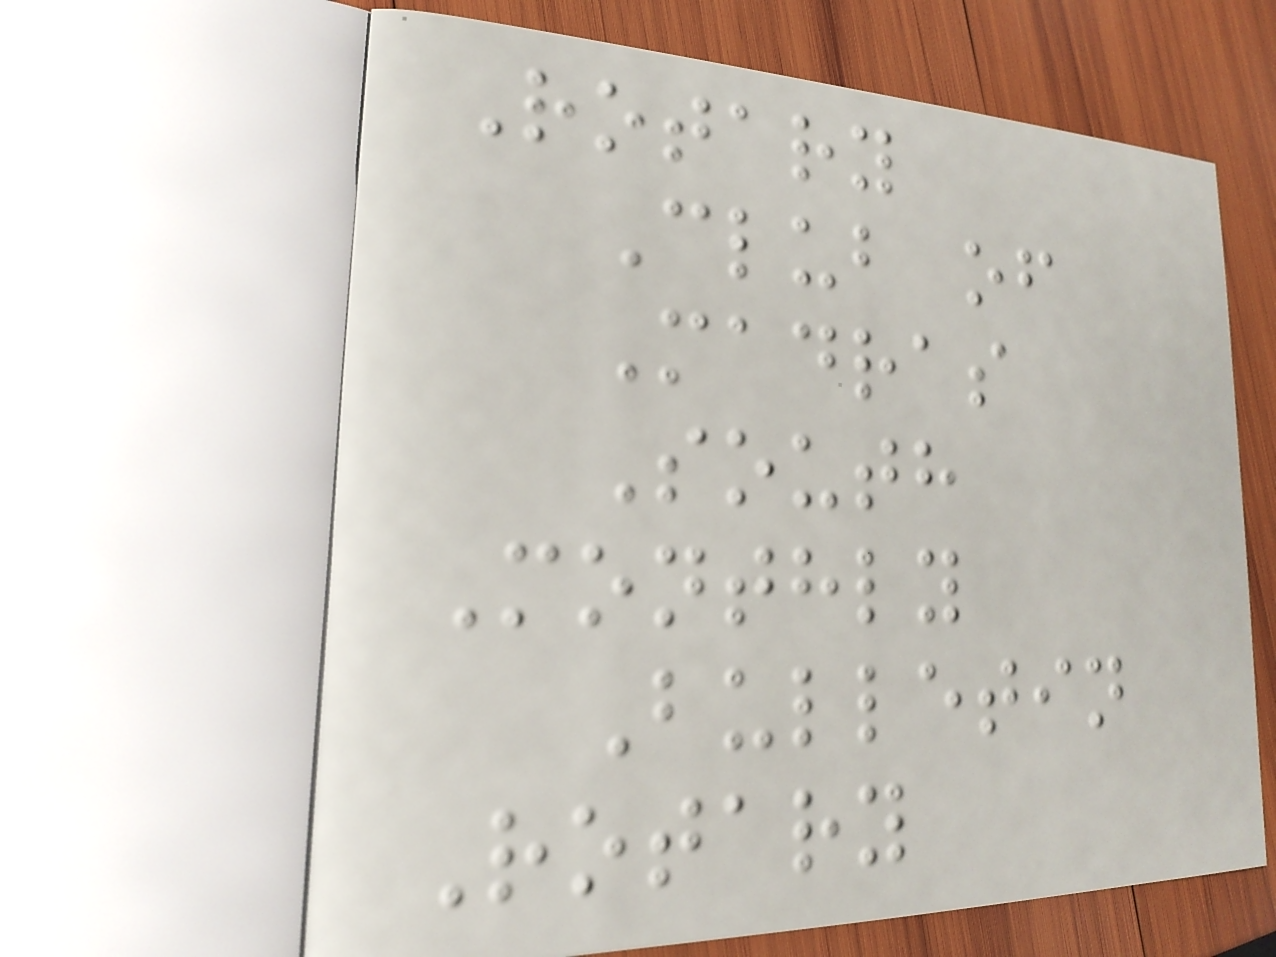Rotary
Club of
Madras
South
Monthly
Bulletin
Rotary
